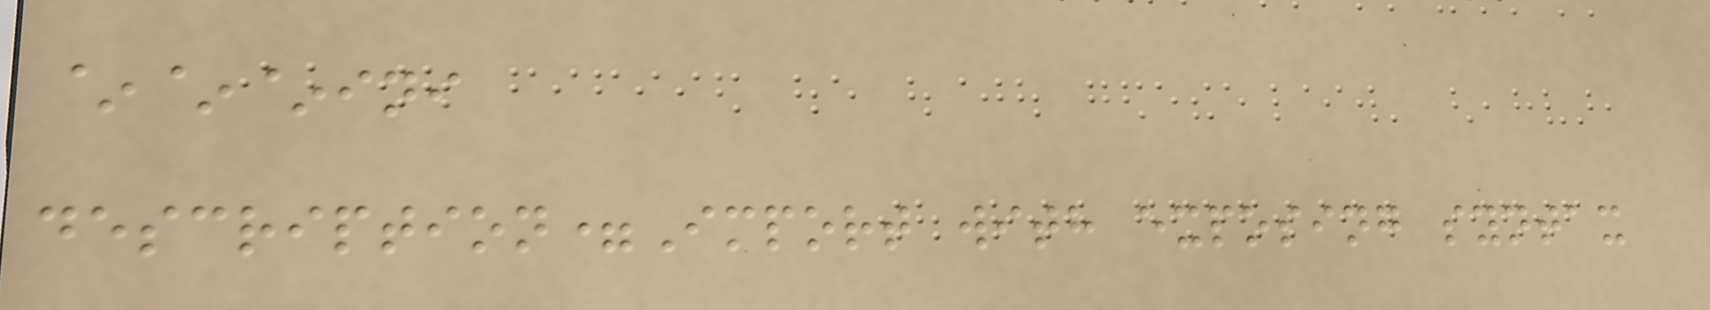~~~ini
description=Import with exposing syntax
